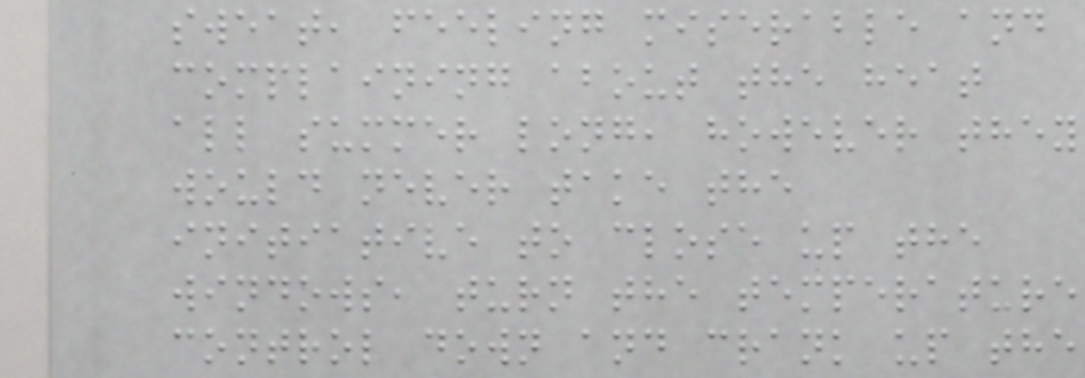sweat, feeling miserable and
complaining about the heat
all summer long, however they
would never take the
initiative to close up the
windows, turn the temperature
control down and crank up the
